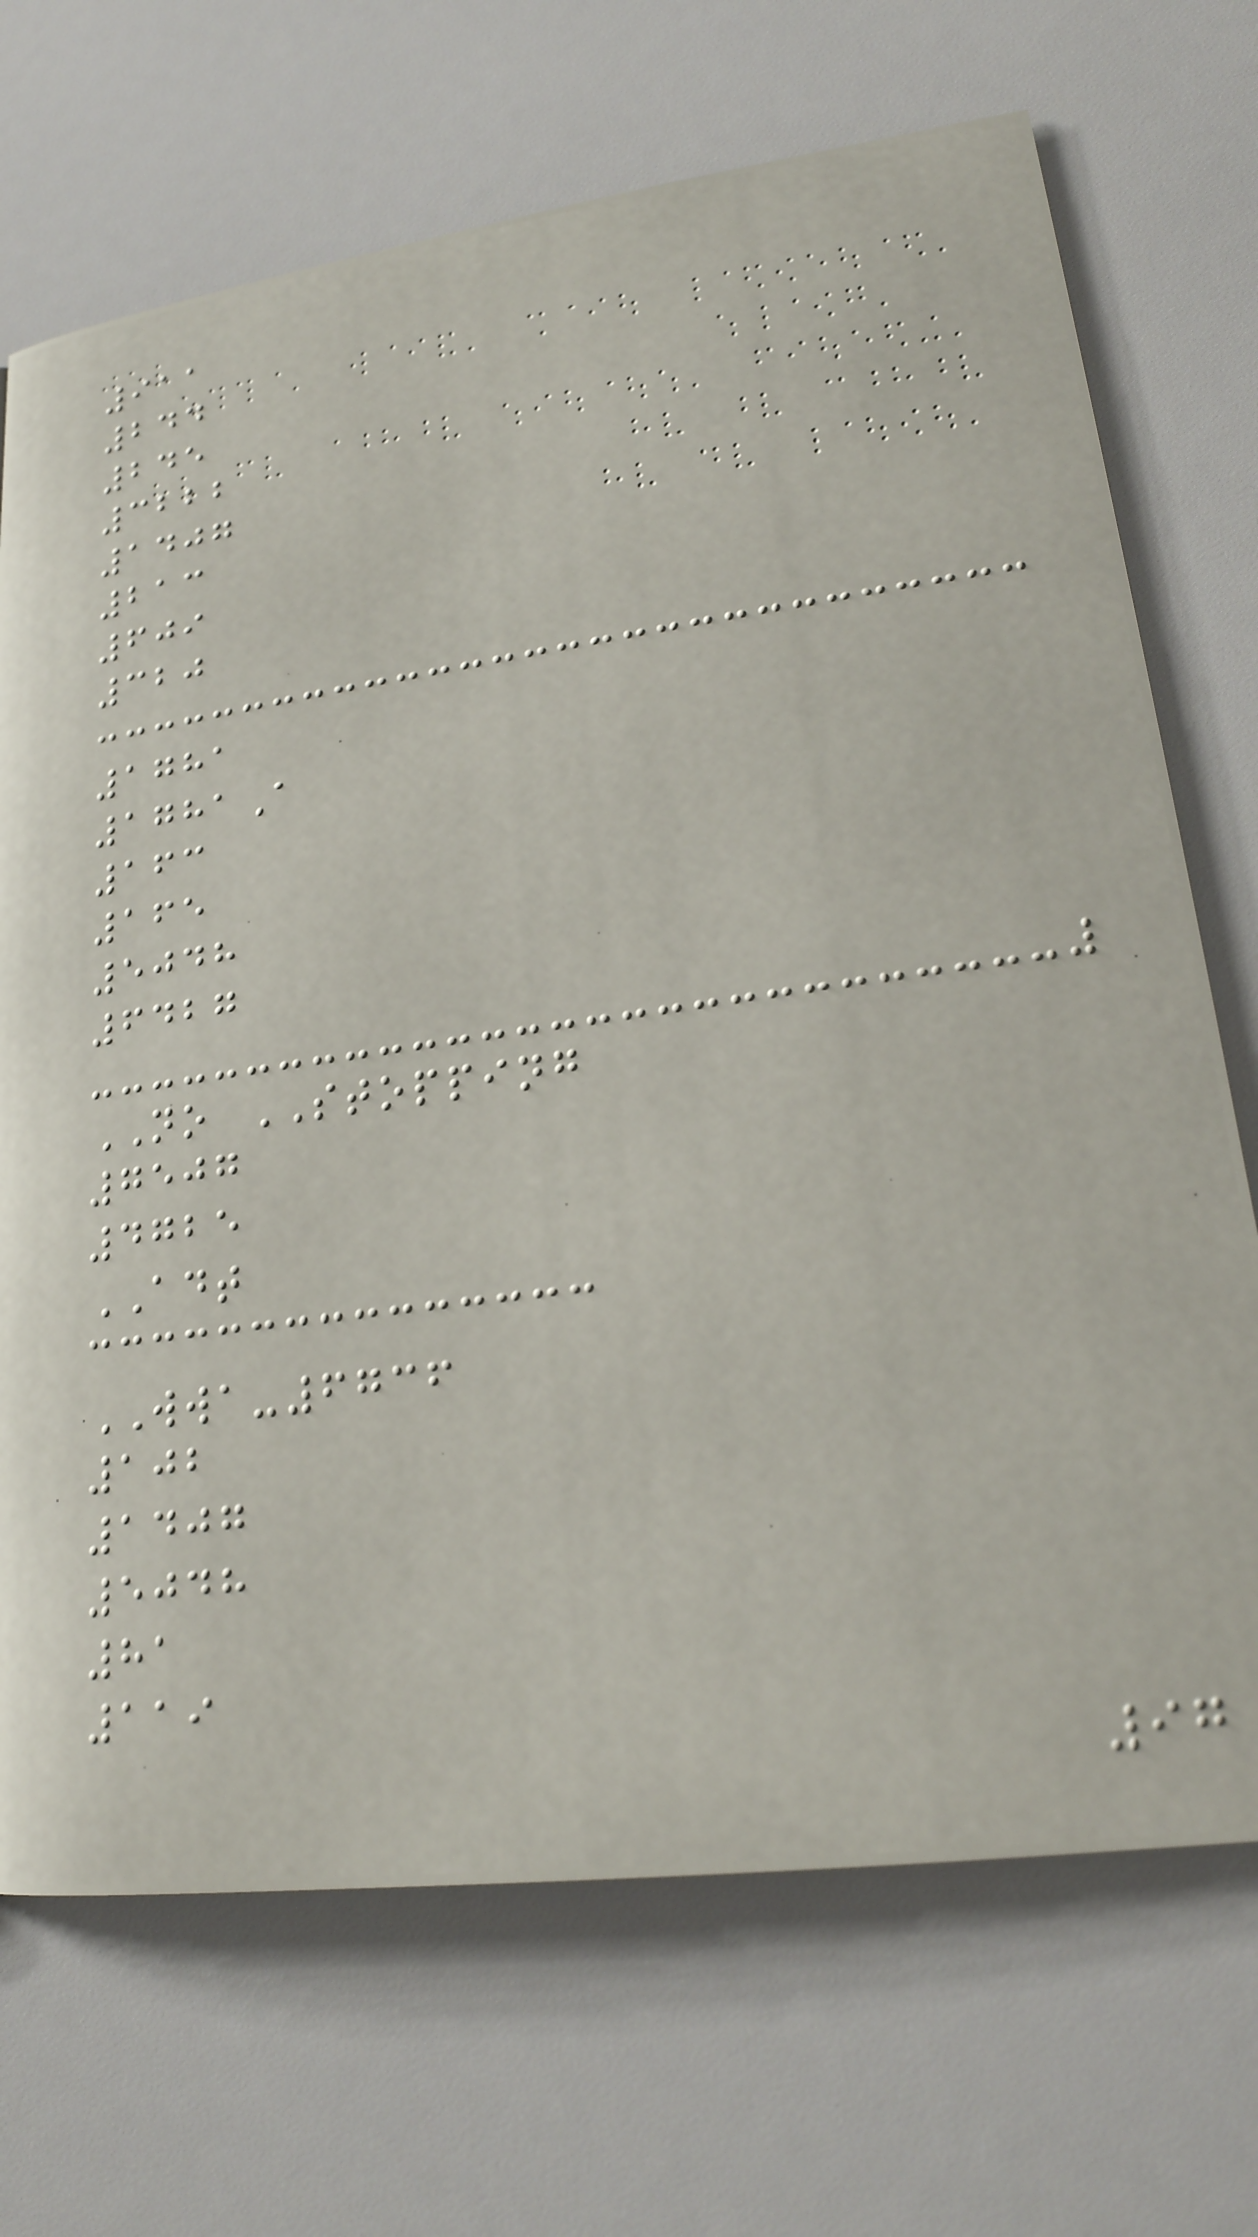911
244
245
3222
1407
213
609
320
1781
1781A
163
165
5048
6427
NO STOPPING
7507
4725
ADT
WWA-6736
102
1407
5048
81
119
97
